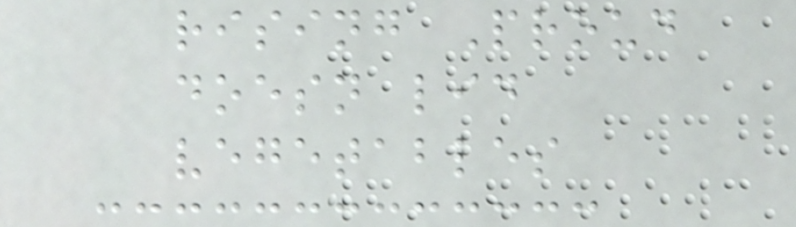rising Proud
doesn lid
vegetables
